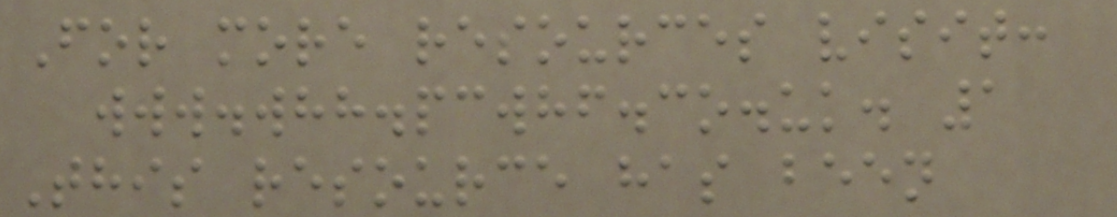For more resources visit:
www.whh.pcwhf.co.uk. 1
This resource has been
